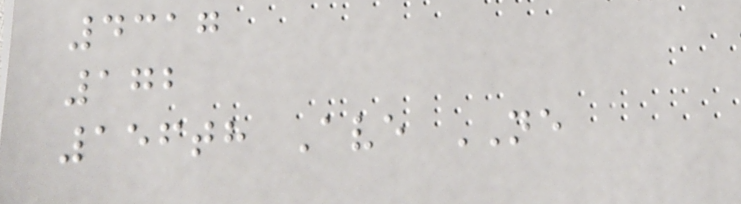4317
172
156th Ave NE
